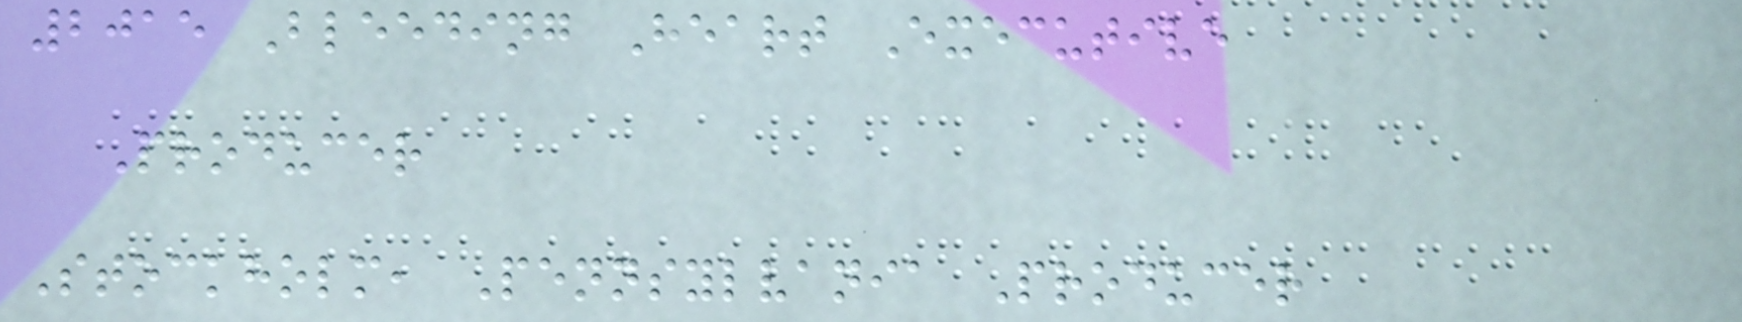2015 Bleeding Heart Executive
Producer
Stockholm, Pennsylvania Producer
